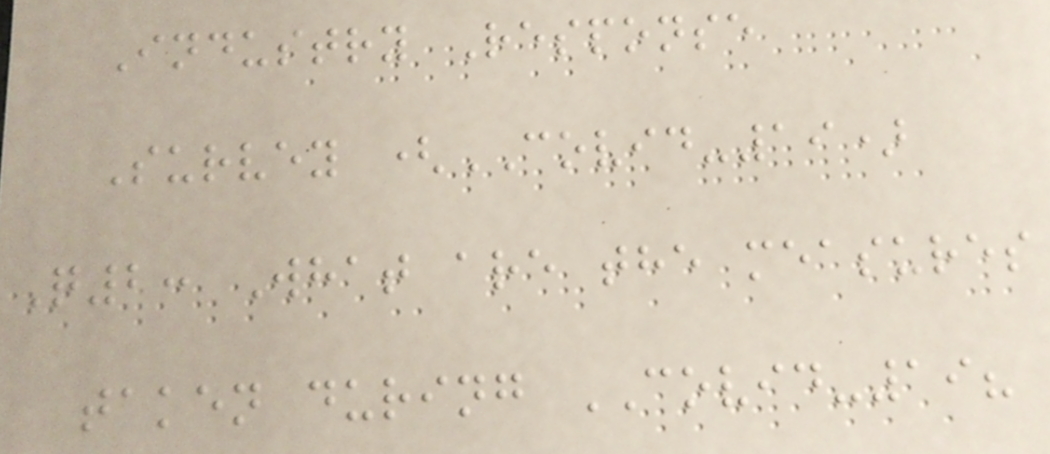Industry Response
Survey (COVID-19)
Q2: What are the measures
taken during COVID-19?
